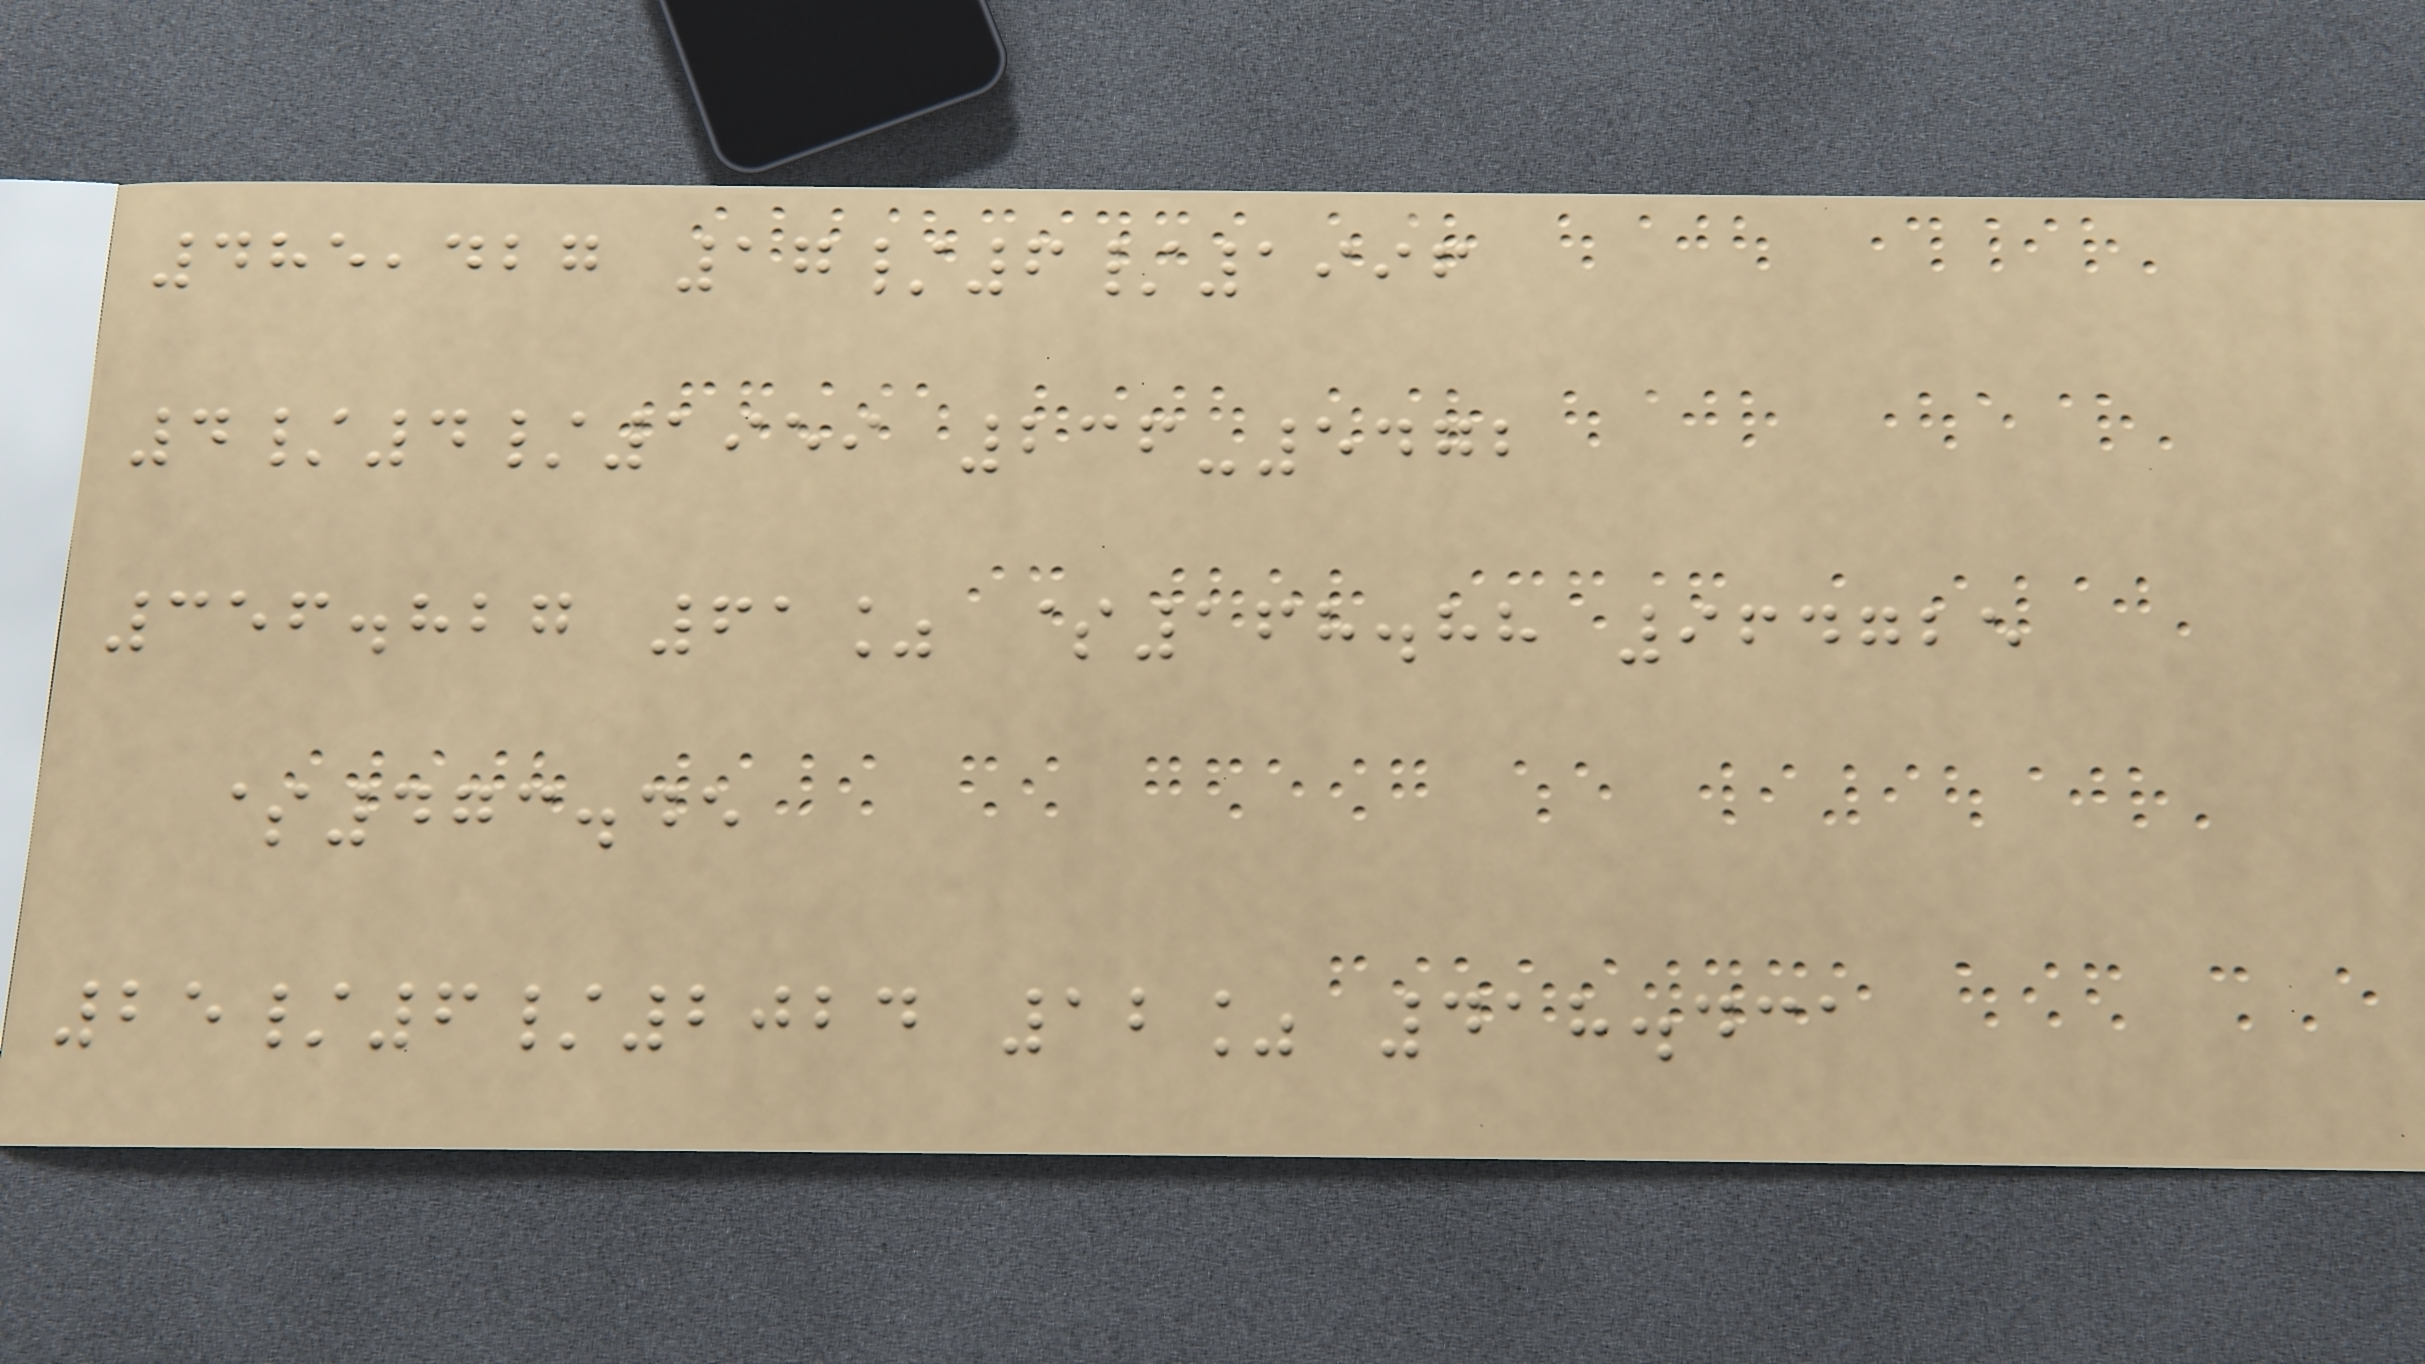485,427 17/6/1996
4/4/1959 236-5472
356.827 61% $168.88 964725
$473.45
25/6/2024 12% 418.431
